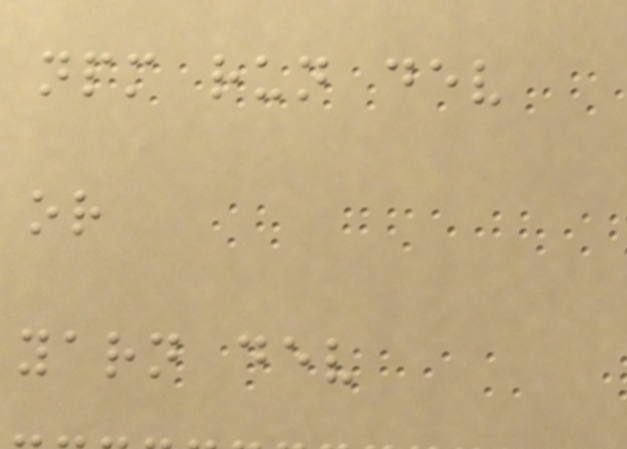npm run dev
or
yarn dev
